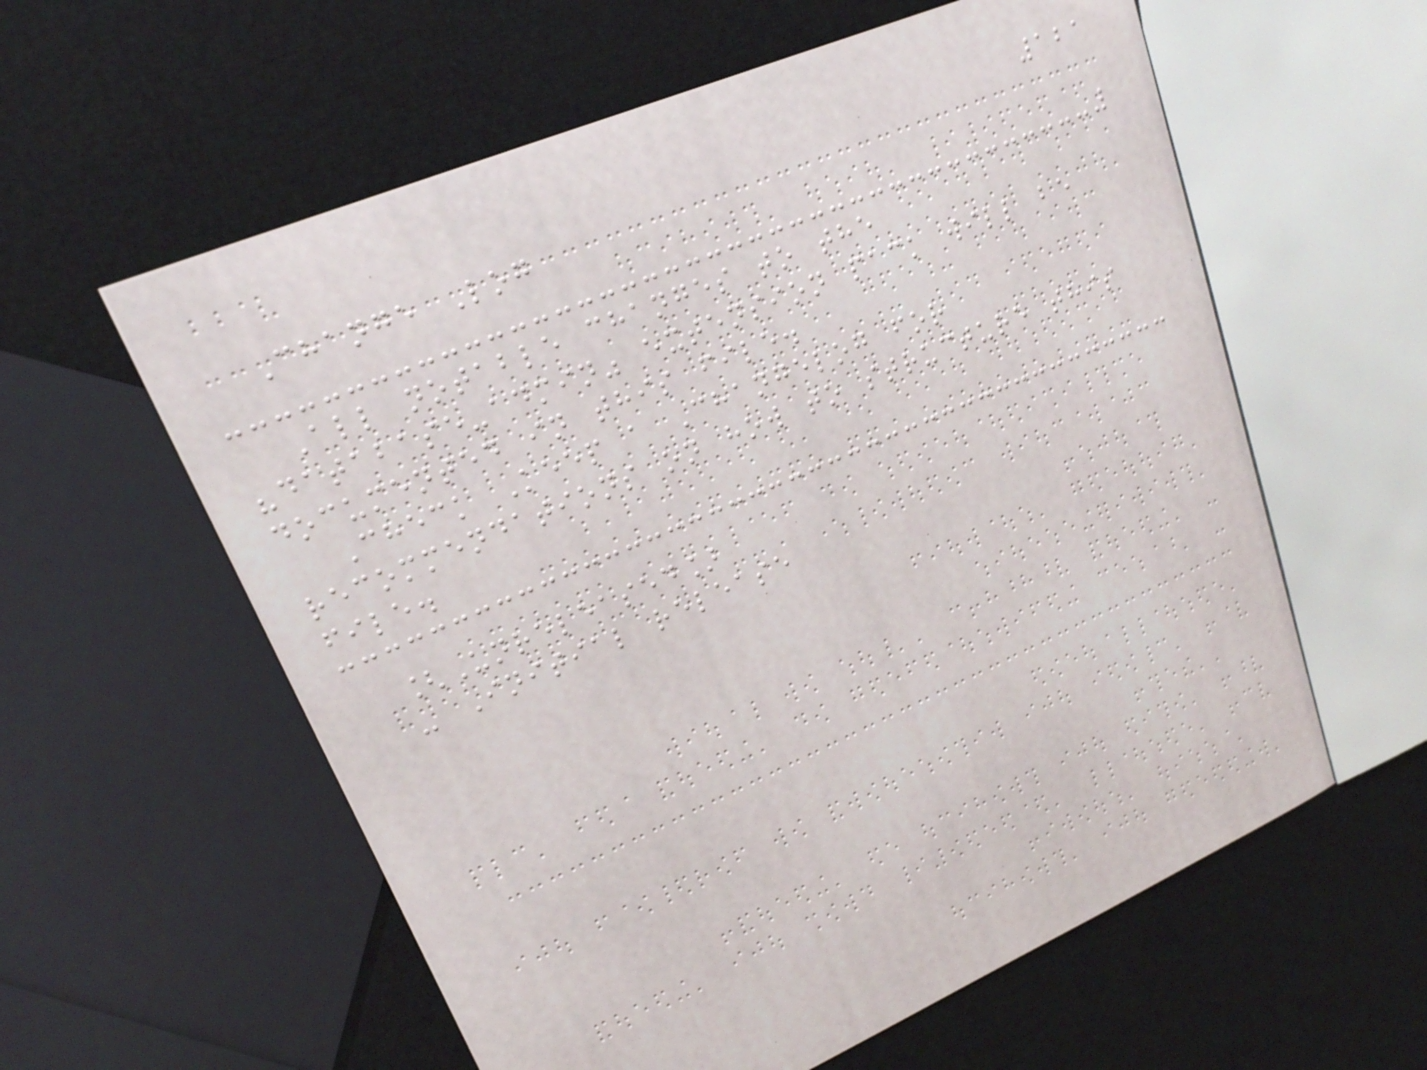121
Change Log
All notable changes to the
"database-admin" extension pack will be
documented in this file.
Check Keep a Changelog for
recommendations on how to structure this
file.
[Unreleased]
- Initial release
